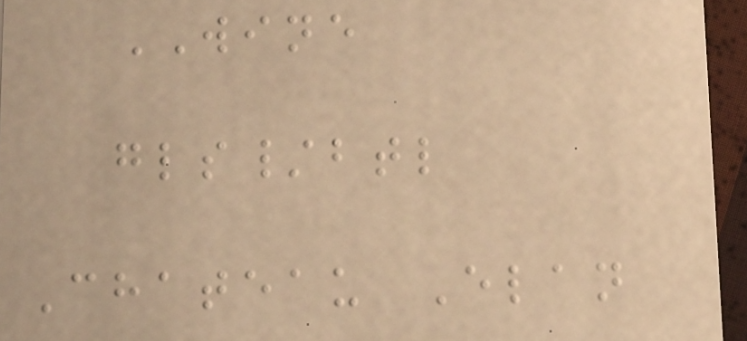WINE
gls/btl
Chateau Elan
